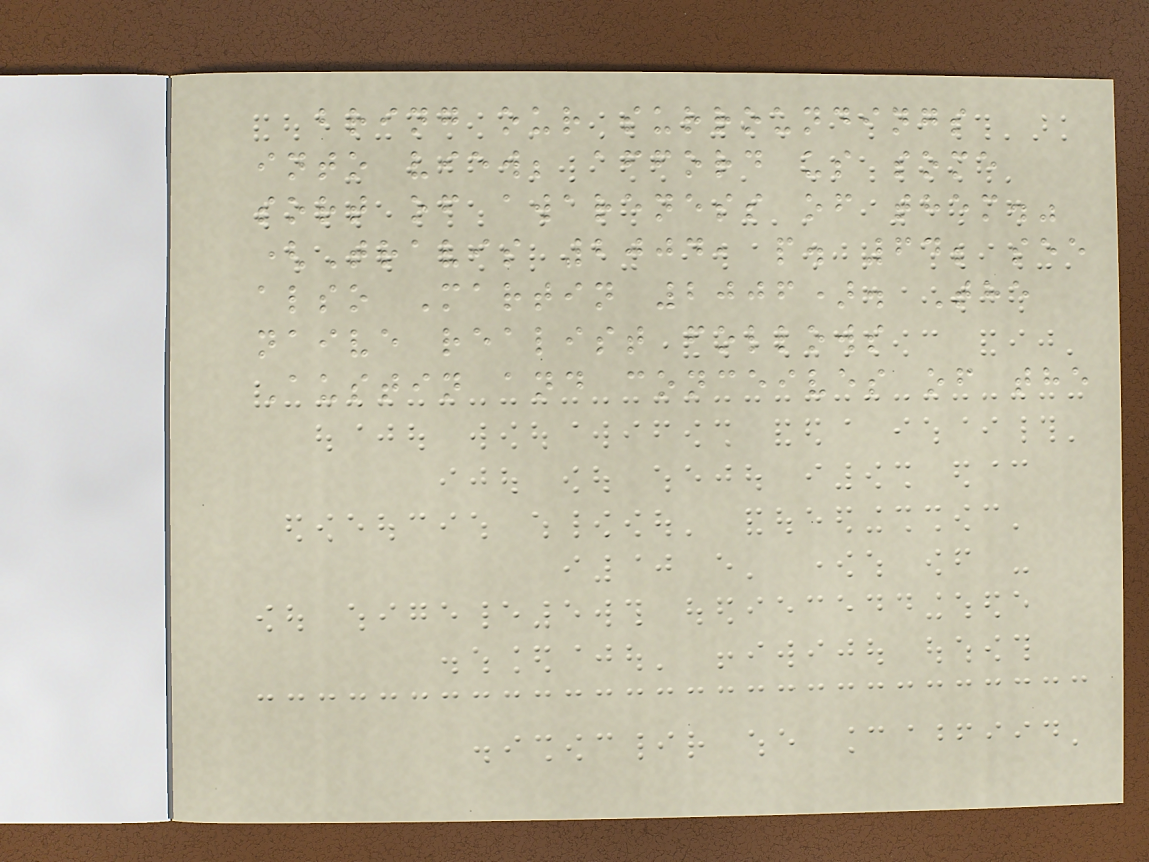bring our surroundings
into view; afford us some
sort of awareness of them."
(Travis 2004, p. 64; see
also Martin 2006). The
naive realist follows
Austin and conceives of the
